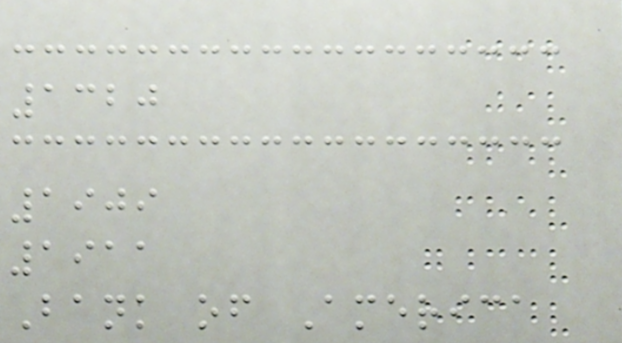1320
1909
1911
Bank of America
